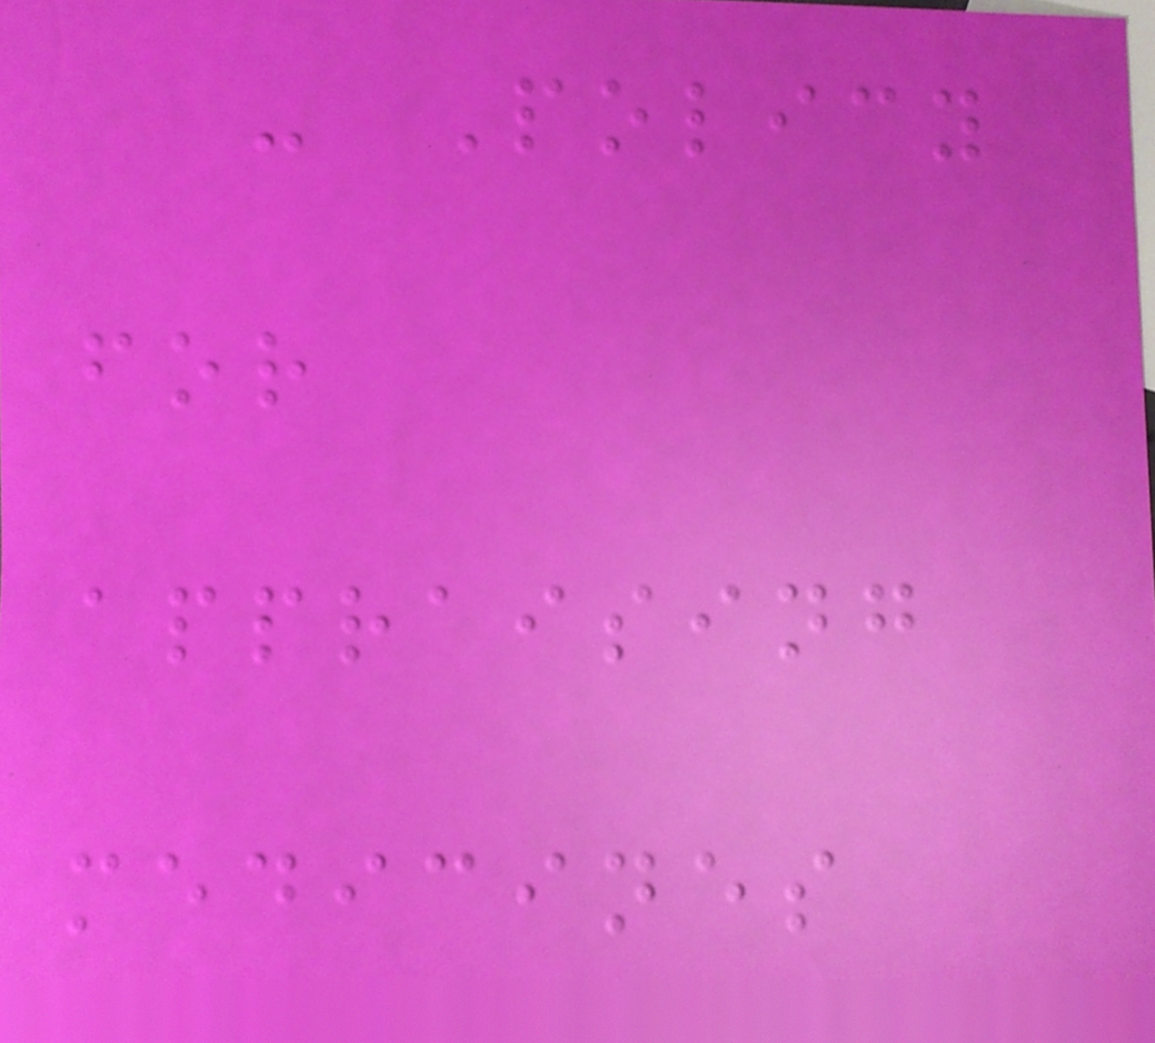- Policy
for
appraising
medicines
